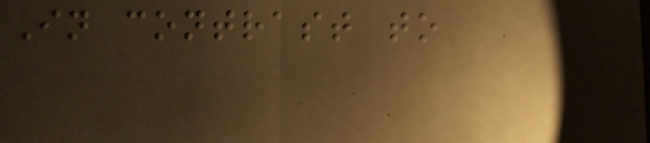In contrast to
